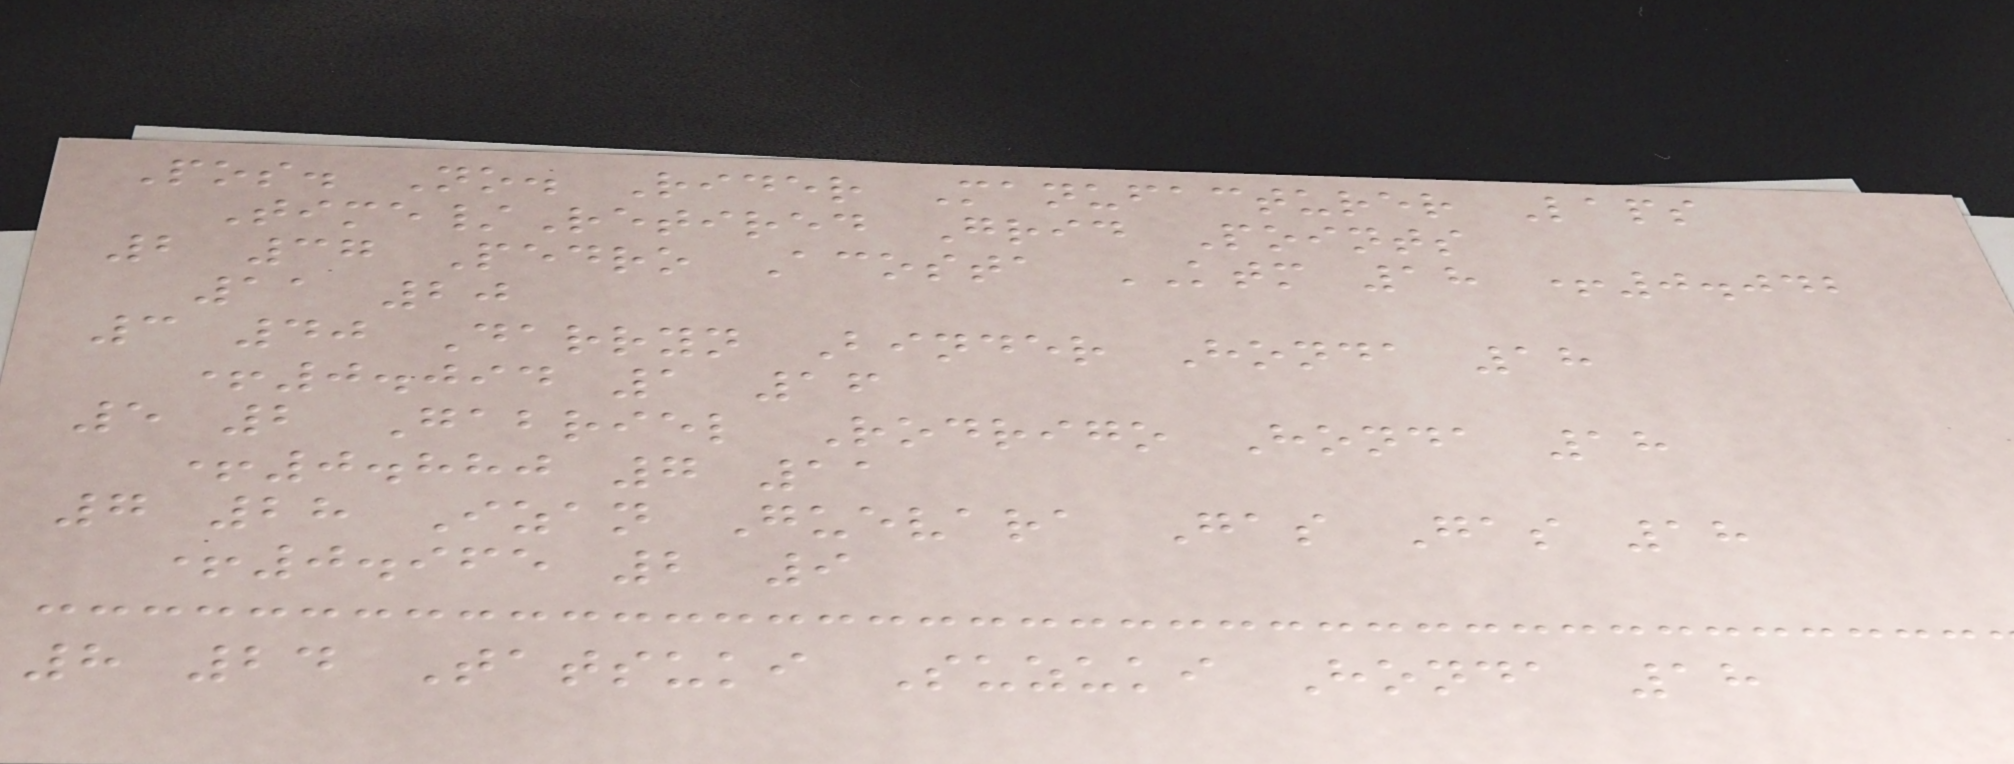Pos. No. Rider Manufacturer Laps
Time/Retired Grid Points
2 37 Pedro Acosta KTM 18 +0.042
11 20
3 40 Darryn Binder Honda 18
+0.094 1 16
5 2 Gabriel Rodrigo Honda 18
+0.880 7 11
7 28 Izan Guevara Gas Gas 18
+0.965 2 9
8 24 Tatsuki Suzuki Honda 18
